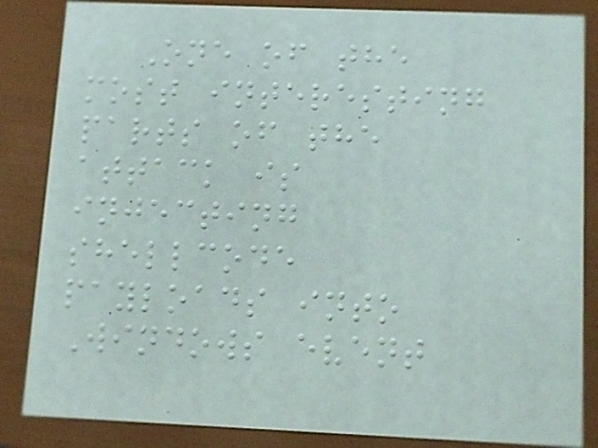One of the
most interesting
parts of the
attack is
injecting
shellcode
payloads into
Windows event
